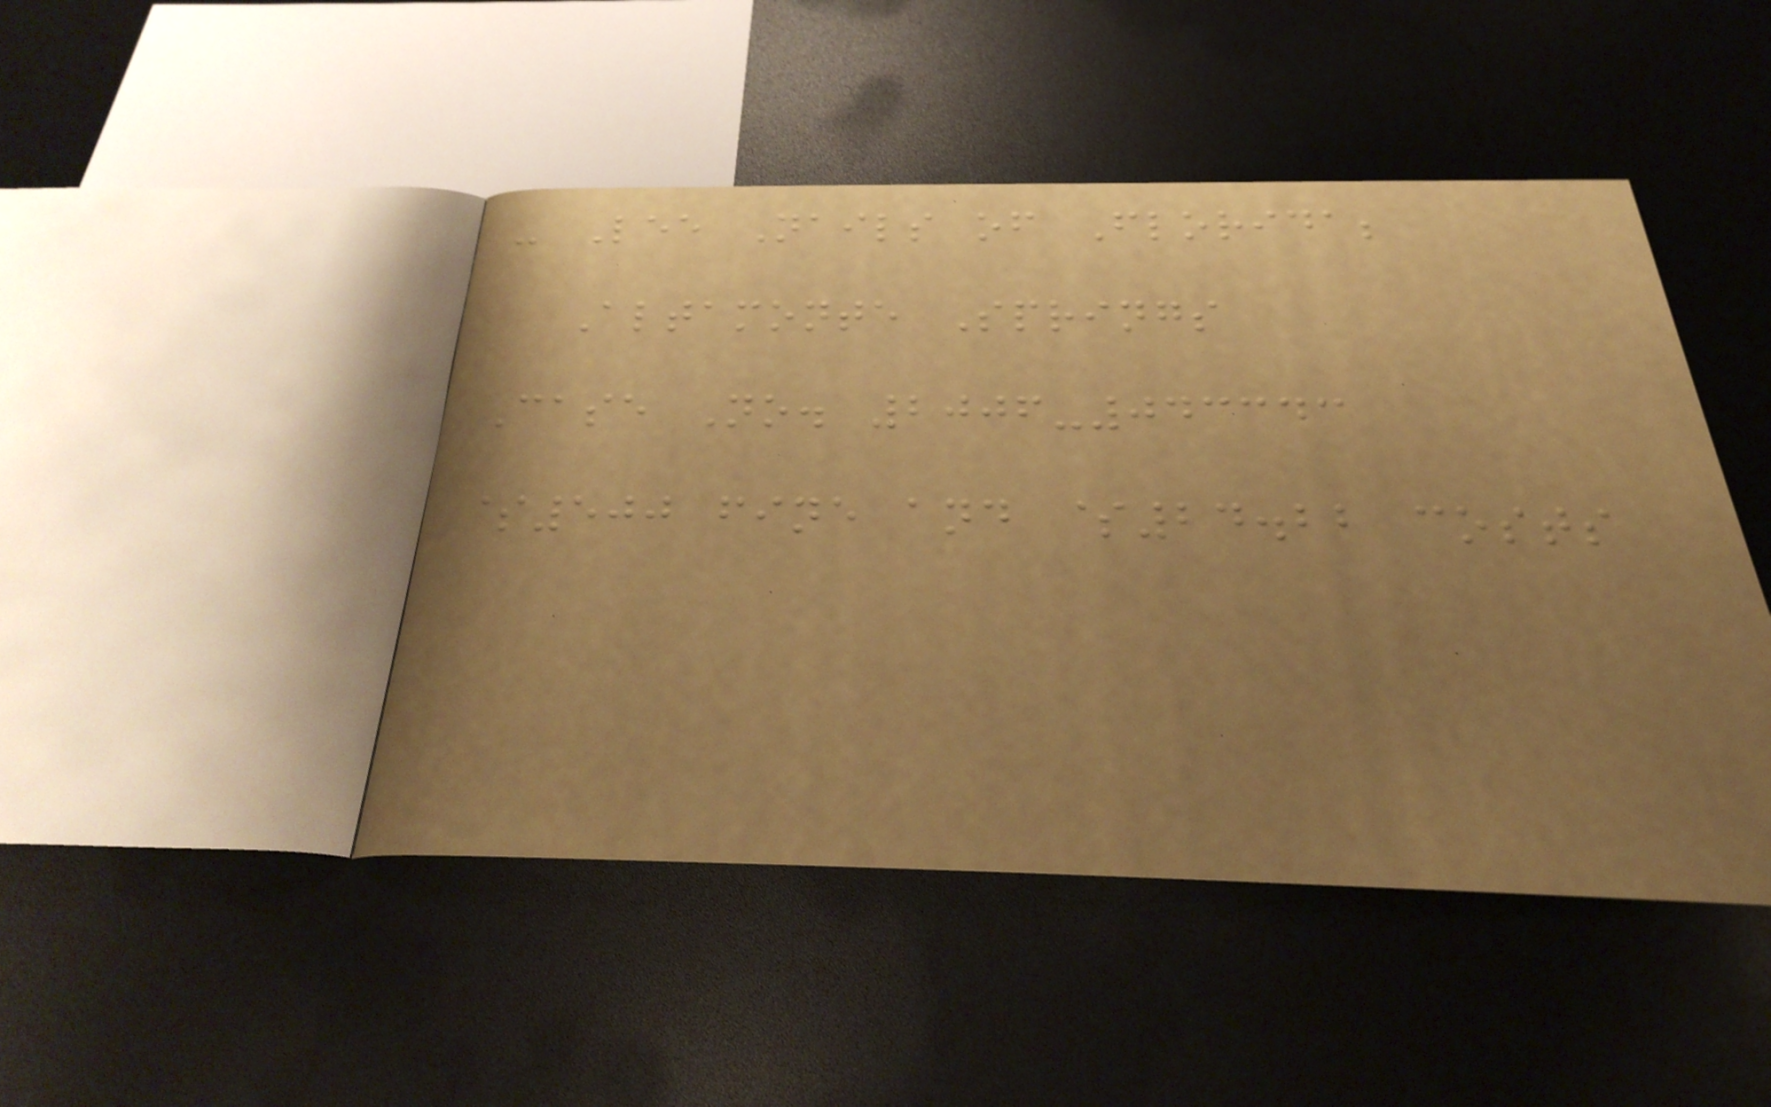- Lee Nails of Florida;
Altamonte Springs
Case No. 2006-043343
$500 fine and $24.22 costs
